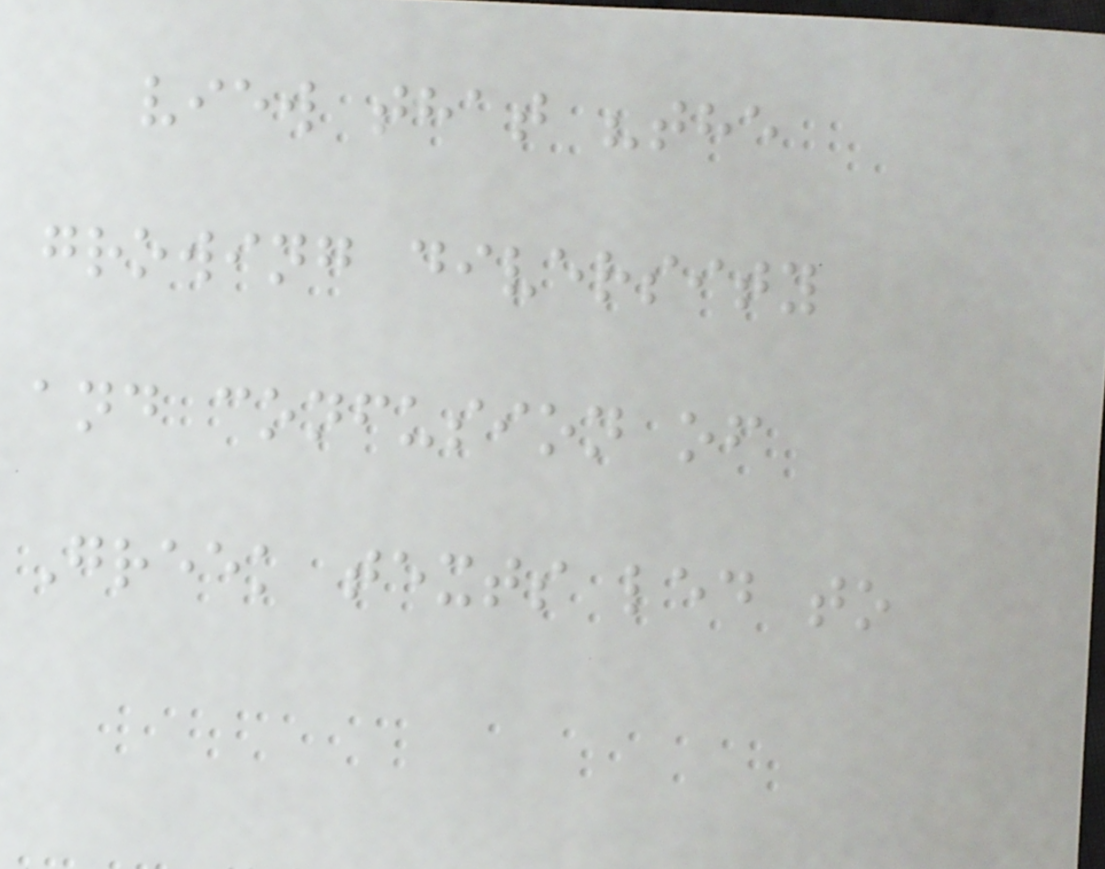view that "the
growing diversity
and confusion of
Greek texts led to
